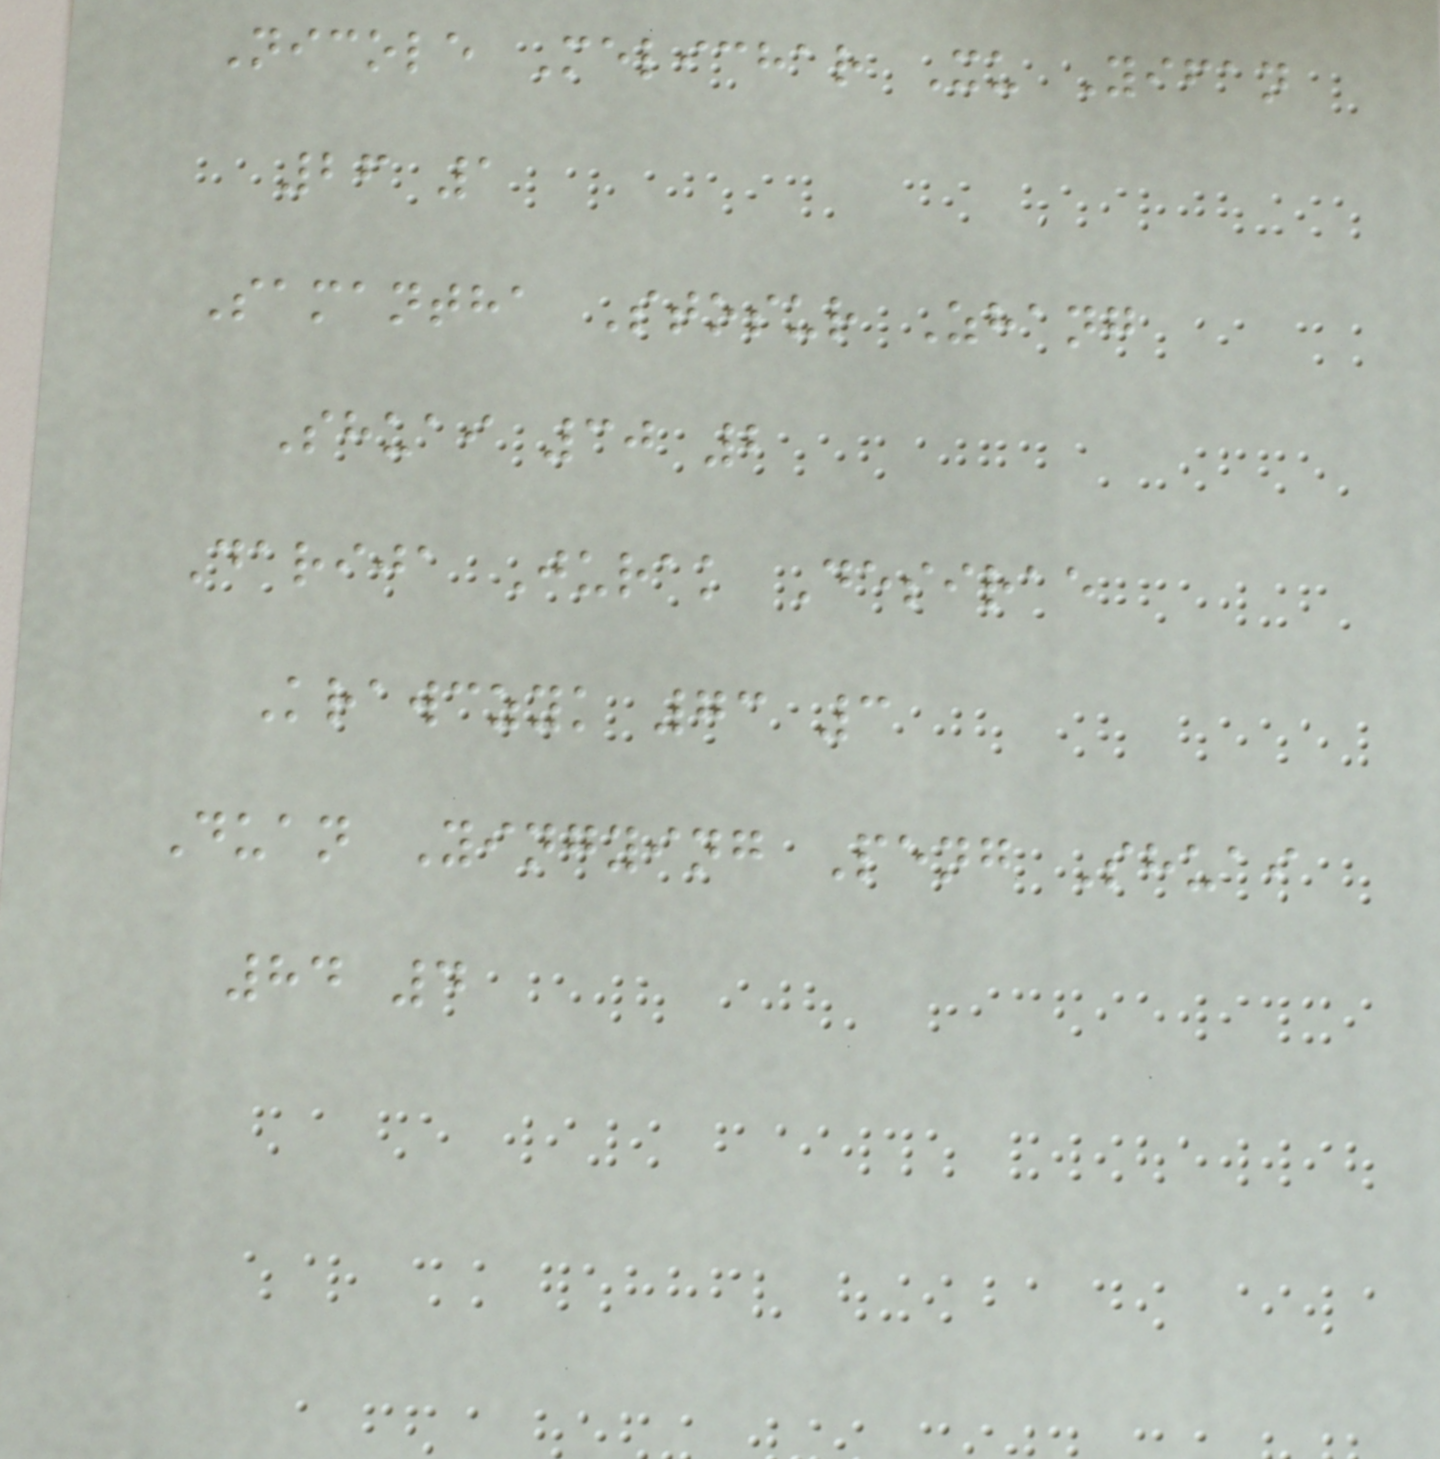Nicole Melichar Xu Yifan
26 1
Samantha Stosur Zhang
Shuai 30 2
Darija Jurak Desirae
Krawczyk 73 3
Duan Yingying Peng Shuai
84 4
